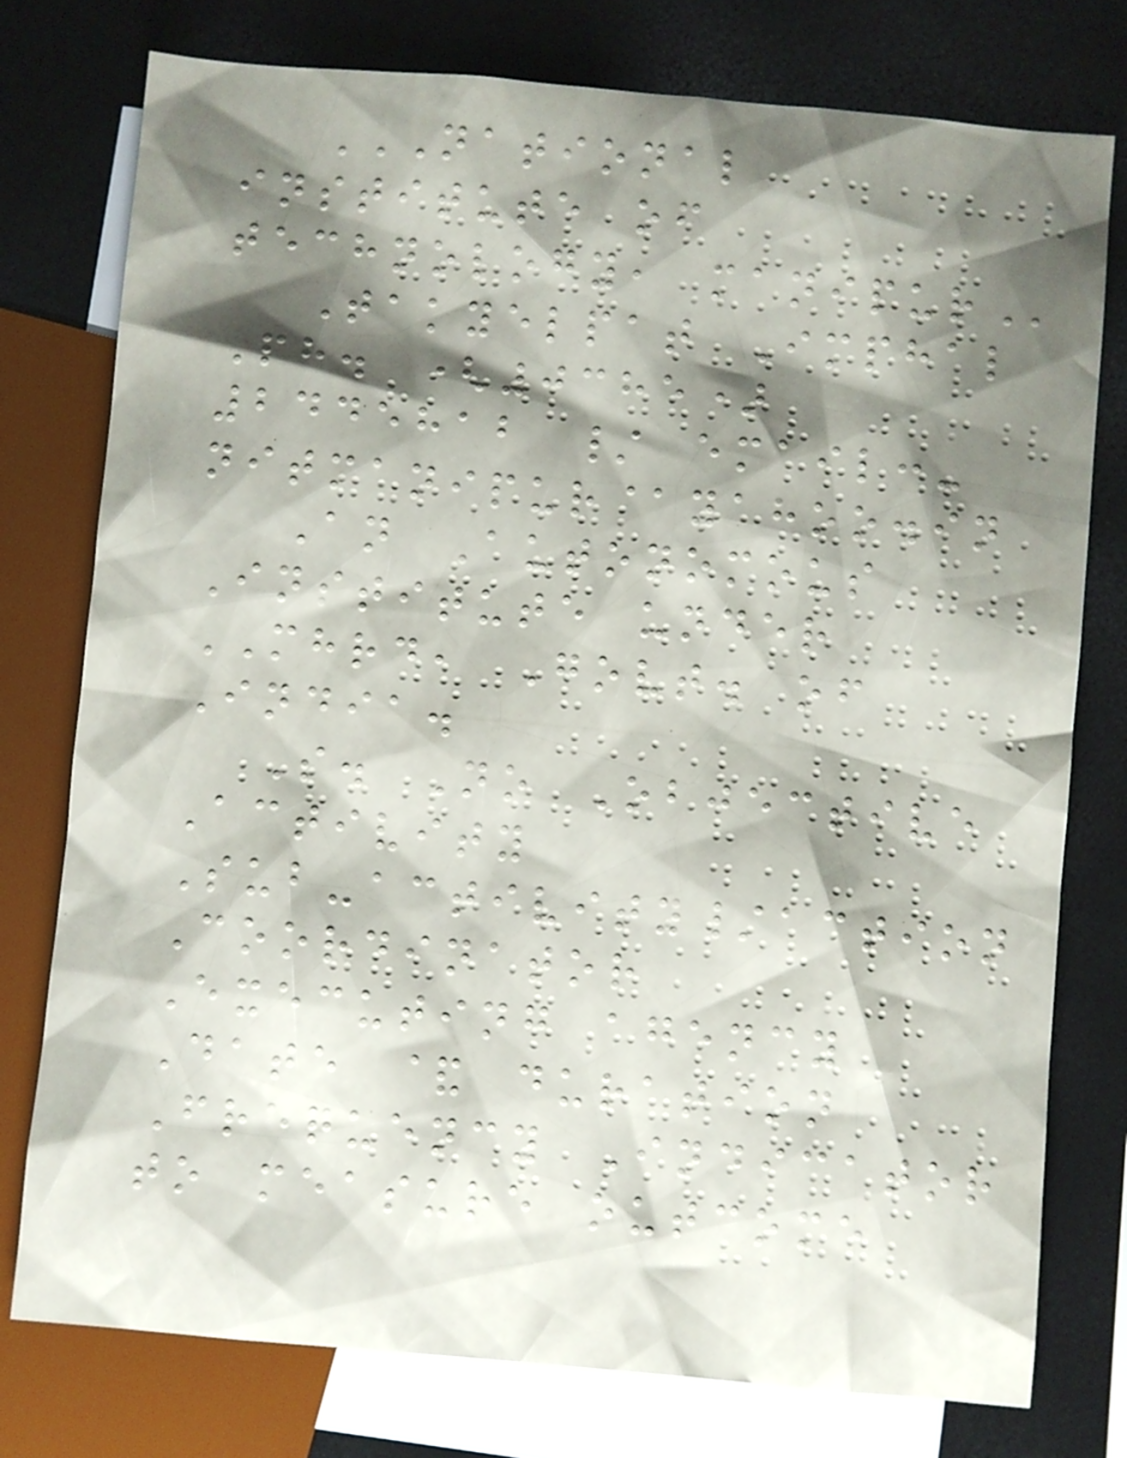NATIONAL
INSTITUTE OF
TECHNOLOGY, MANIPUR
Takyelpat Imphal
Ph. (0385)
2445812 / email:-
nitmanipur@yahoo.in
An Autonomous
Institute under
MHRD, Govt. of
India.
S. No Objective
Activity
Sub-activity/action
Coordinator
Executing agency
Date & duration
Frequency Indicator
to measure outcome
